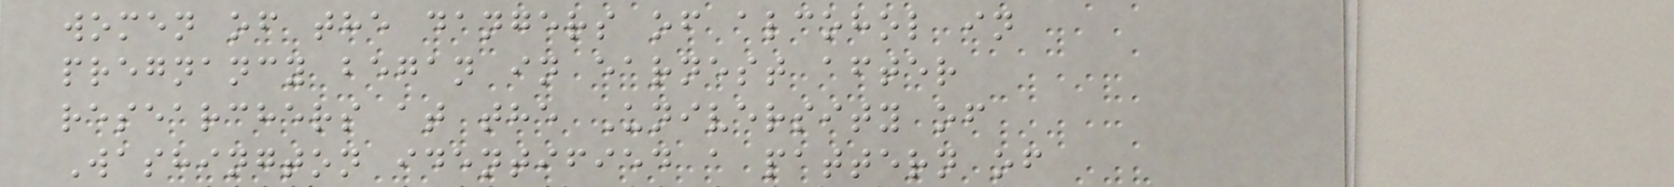women of the dangers of alcohol in
pregnancy began in earnest after
researchers at the University of
Washington identified a pattern of
